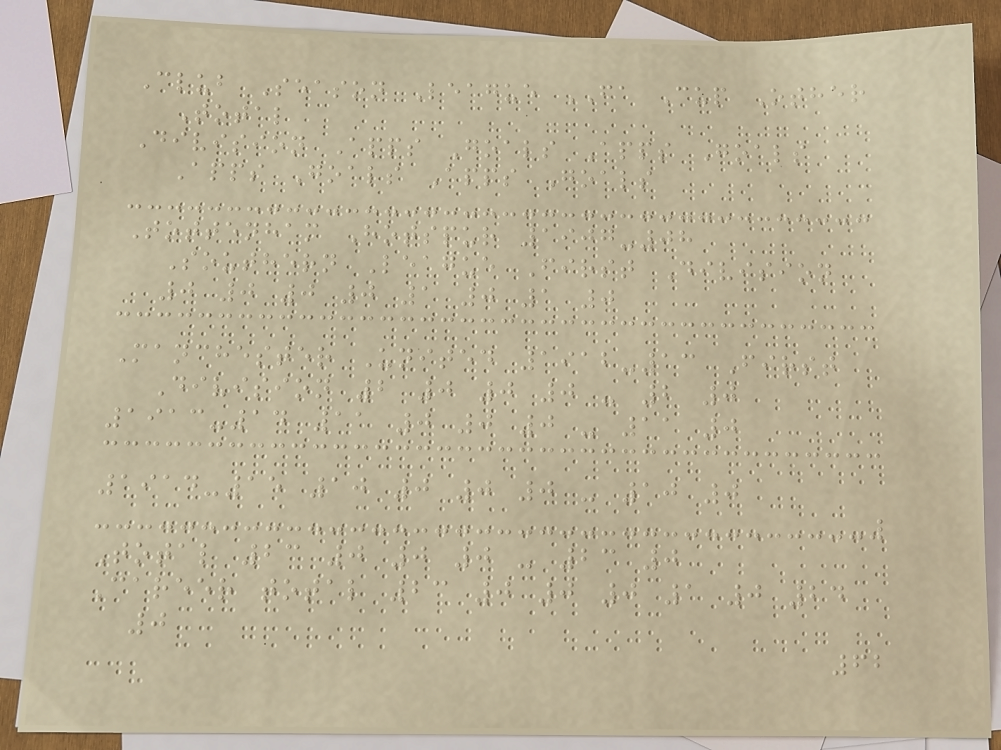Club Season League FA Cup Other
Total
Division Apps Goals Apps Goals
Apps Goals Apps Goals
Tottenham Hotspur 1907-08
Southern League First Division
0 0 0 0 1 0 1 0
Manchester United 1912-13 First
Division 2 0 0 0 - 2 0
1913-14 11 0 0 0 - 11 0
1914-15 10 0 0 0 - 10 0
Total 23 0 0 0 - 23 0
Career total 23 0 0 0 1 0 24
0
62
